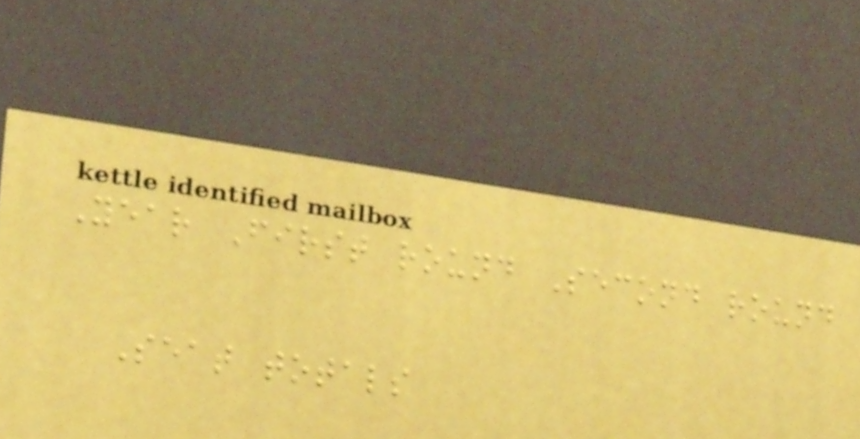Year First round Second round
Seat totals
